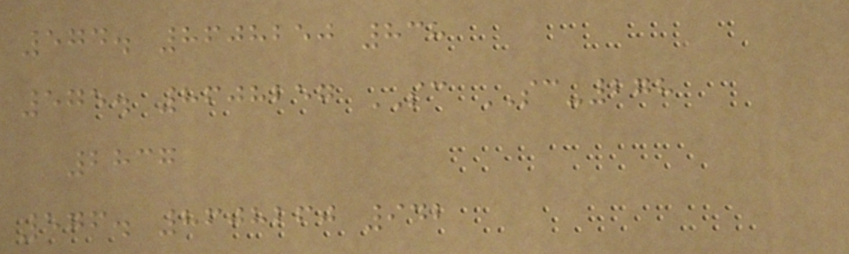574. 8608250 838
575. 8608257 SC SC-278
2837
576. 8608260 942
